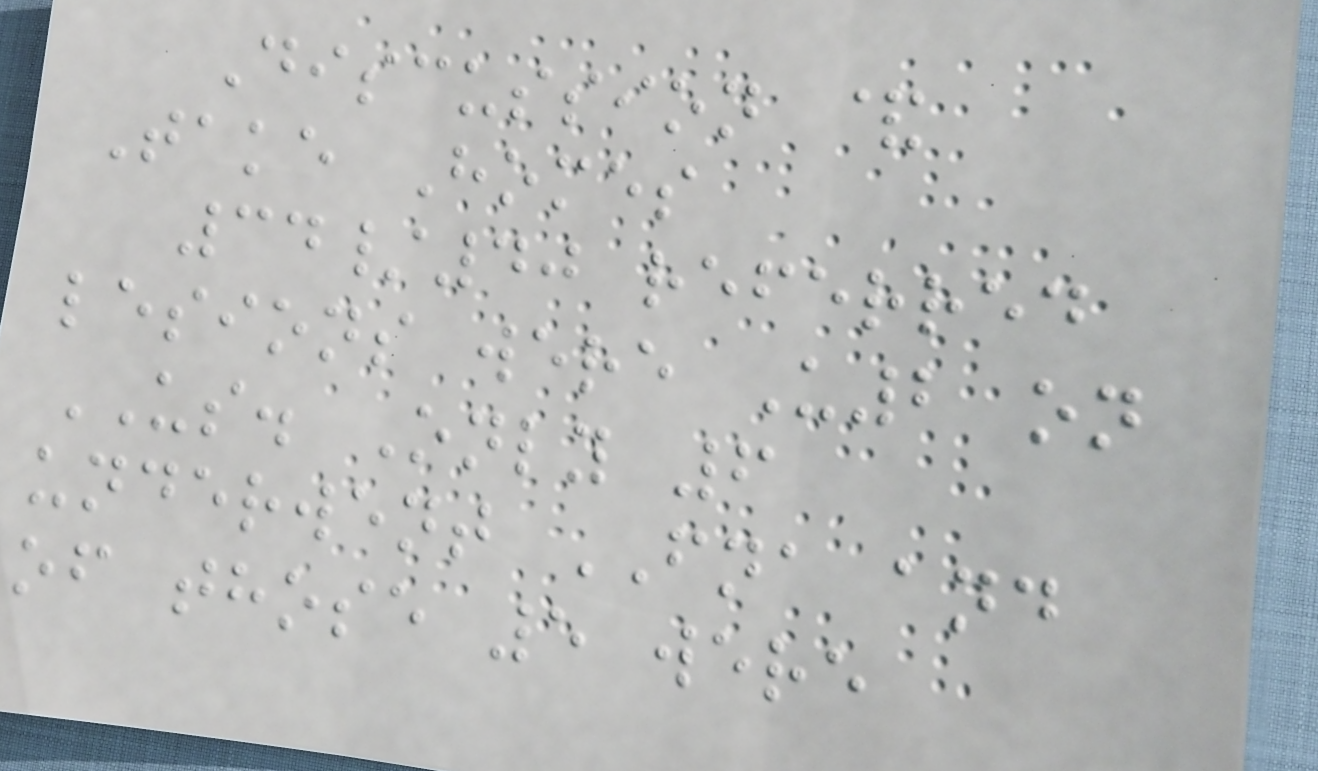Discussion &
Take Homes
34/40 referred
lesions were U2 on
US. Only 6
underwent FNA and
of those 5 were
